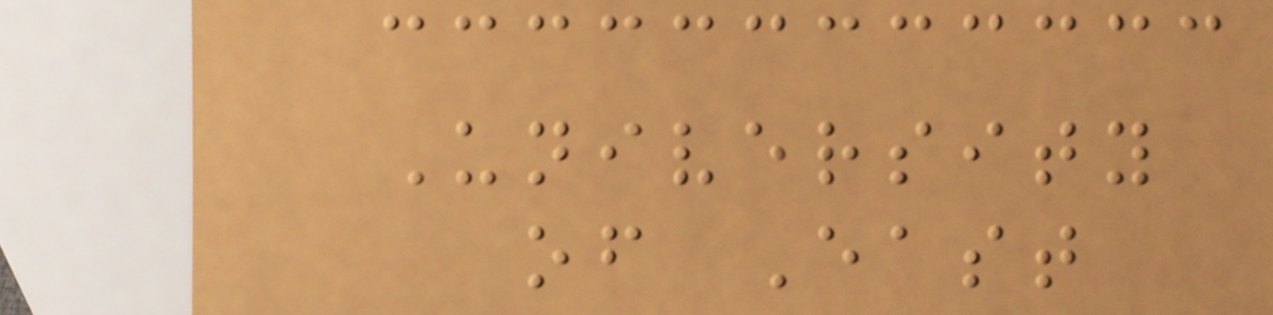University
of East
